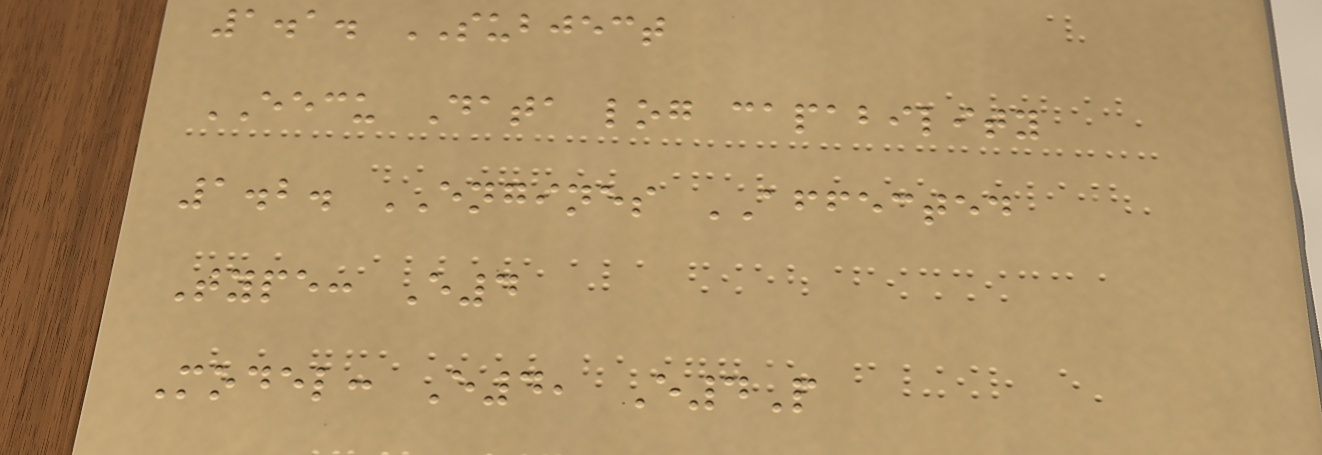1.1. SUBJECT
EECU Data log capability
1.2. ENGINES AFFECTED
Type: E4
Model: E4, E4P
